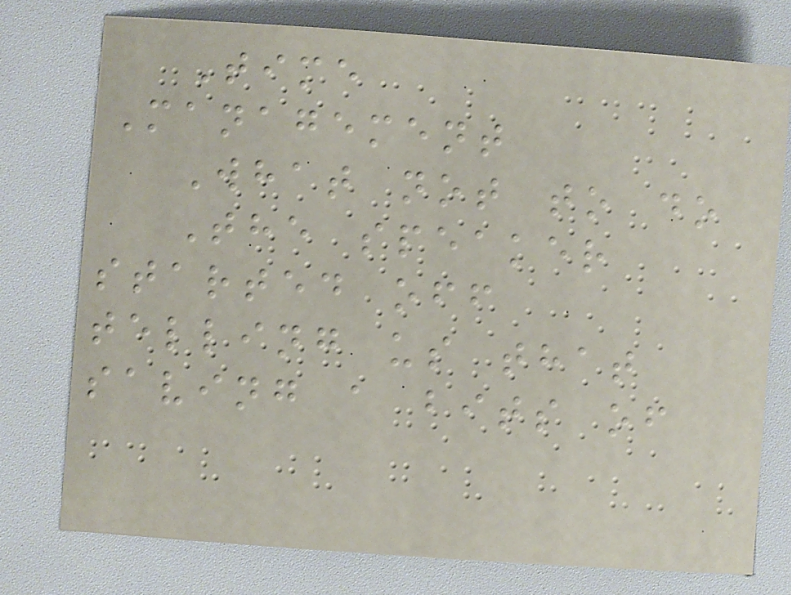Time
Management
What not to do
The speaker
started off
telling us that
saving a bits of
